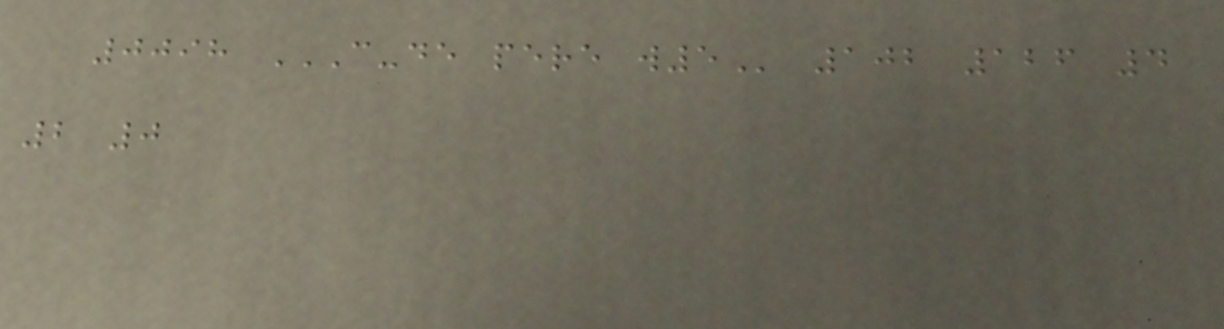0098 C-DE PERE W5 102 126 4
2 0
